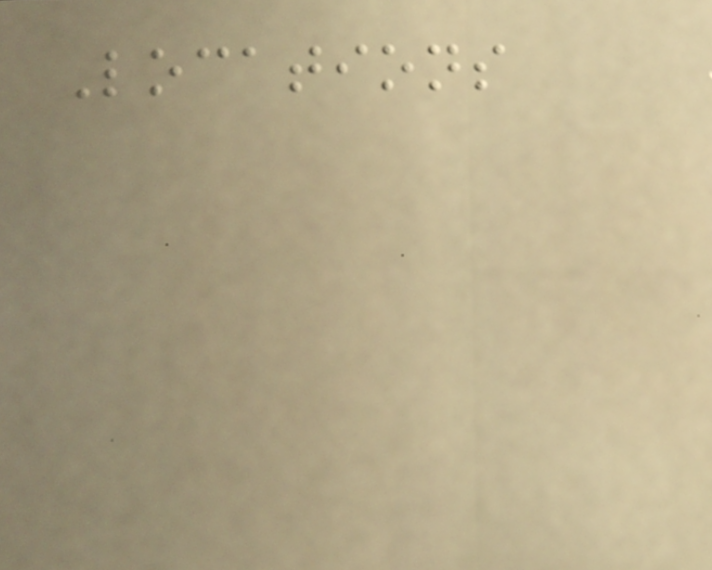Locations
